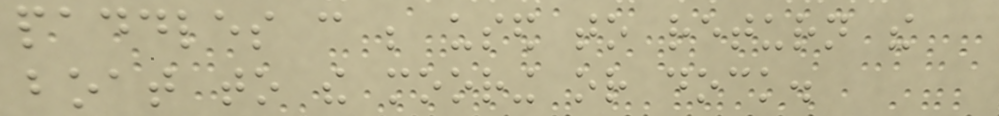paddles can be used to return the
boat to the mooring or dock.
